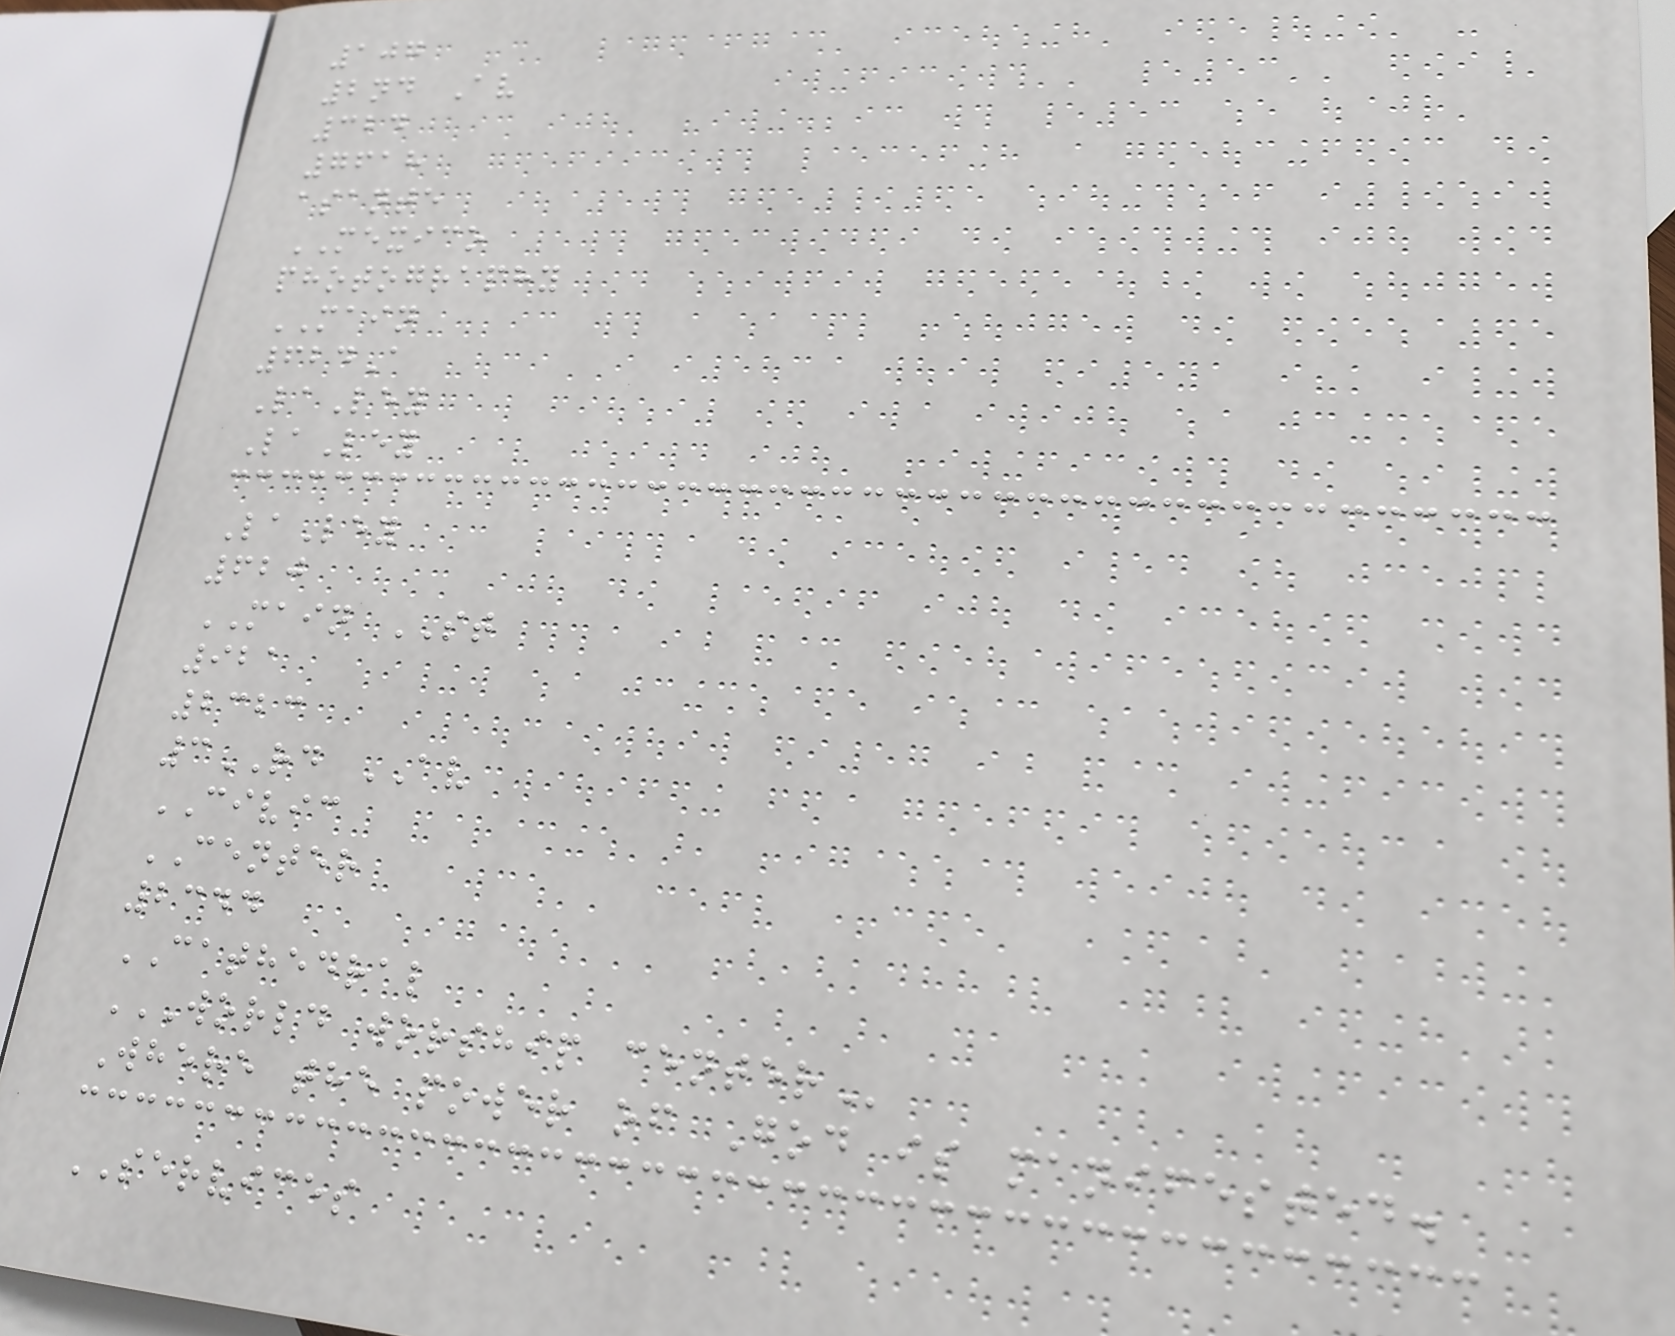107
2nd Av
324
7618
asante
MEXICO
photography
MAIN
624A
LaLey
LaLey
LaLey
620
MAIN ST
921
2323
3RD AV
CIVIC
CENTER
2344
CATHEDRAL
WORLD WORSHIP CENTER
Where the power of God is manifested.
SERVICES
